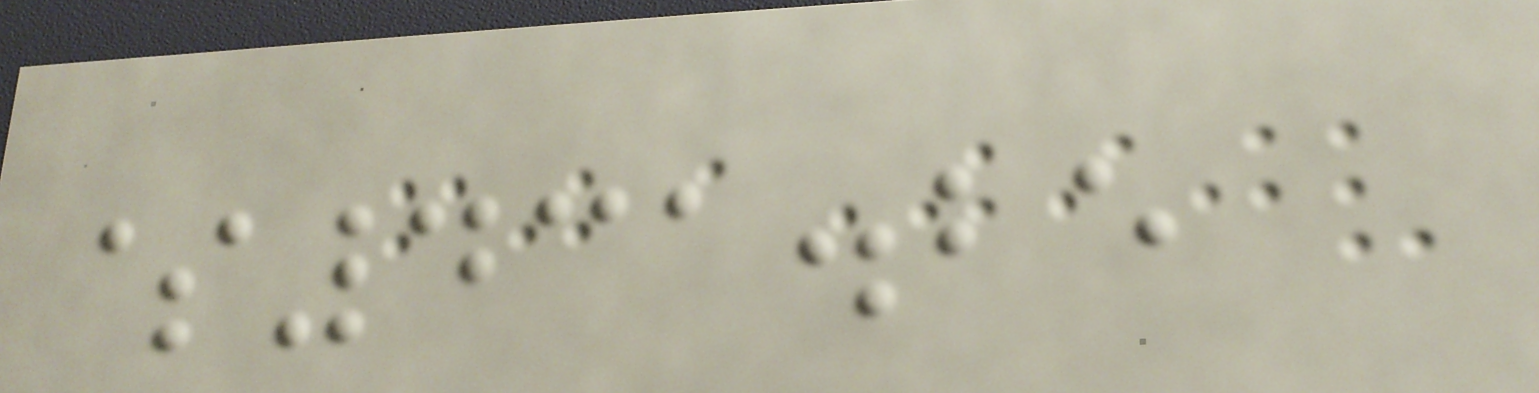$431.25
